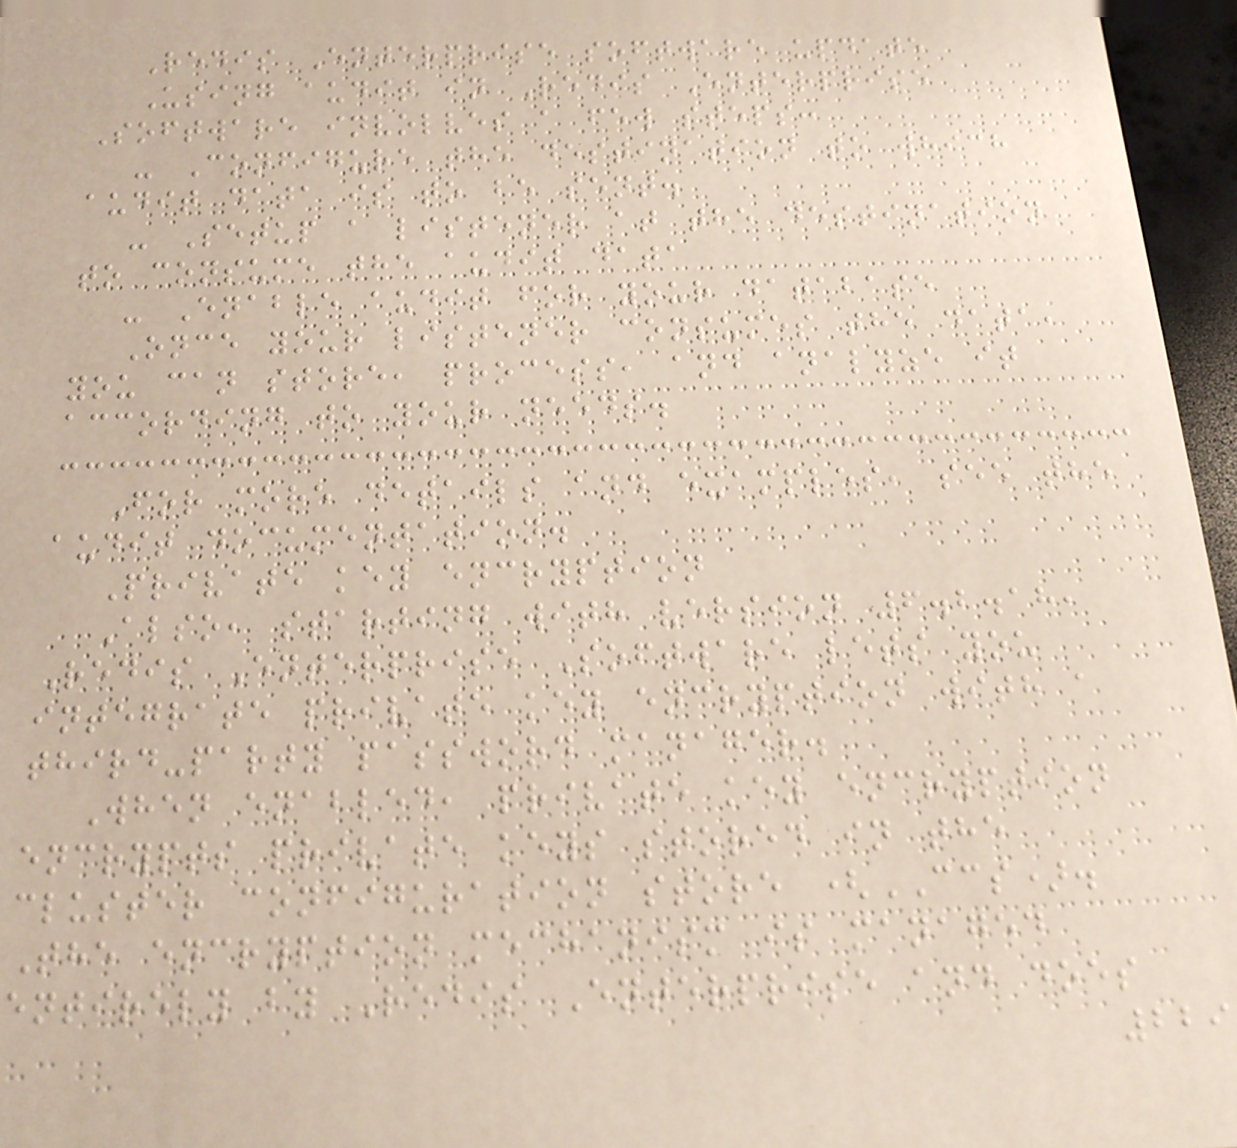Redis Enterprise software update
Using audit in Redis Enterprise
Software involves a few steps:
- Configure the destination to which
audit data is to be sent.
- Setup a listener at the destination
to consume the audit data
- Enable audit for your database
Once your listener consumes the data,
you can store, process, and analyze it
according to your needs.
For more details and examples, see the
audit documentation.
Private key encryption
Also, starting with version 6.2.18,
Redis Enterprise Software lets you
integrate private key encryption with a
third-party password manager.
When enabled, private key encryption
encrypts private keys stored in the
cluster configuration store (CCS).
The encryption mechanism is managed
entirely by Redis Enterprise and does
229
